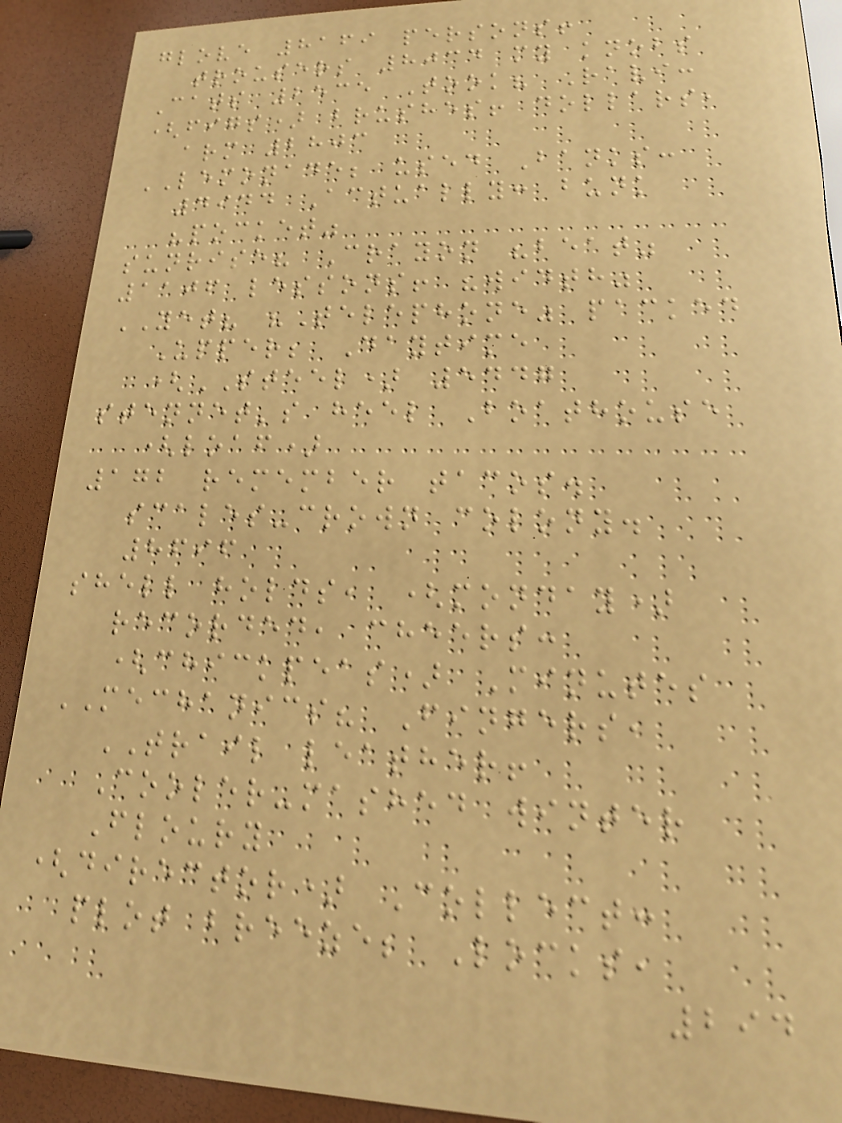glove 8169 persons!
trousers 8034 my knobs
Cats 2535 Took? Ravi:
(figs) brushes! dollars,
arm 2803
LEMONADE; used Banks:
4944 Actually: bunk
"pocket"
sunrise? Crayon "beat"
1106 lessons! "width"
YET? "Telephone" packed
Upper; Daytime
(STEEL) 5447
stennet's heel Boathouse
(loaf)
172 remember tacos.
scales-crown colony.
8696
shell holds, (monday)
recorded, cheers:
(chickpeas) Minutes
MECHANICS? Fingers,
TRAIL leather!
Cooler-mashed winter
Floury
(director) Collect:
plot breeze; Locks,
294
